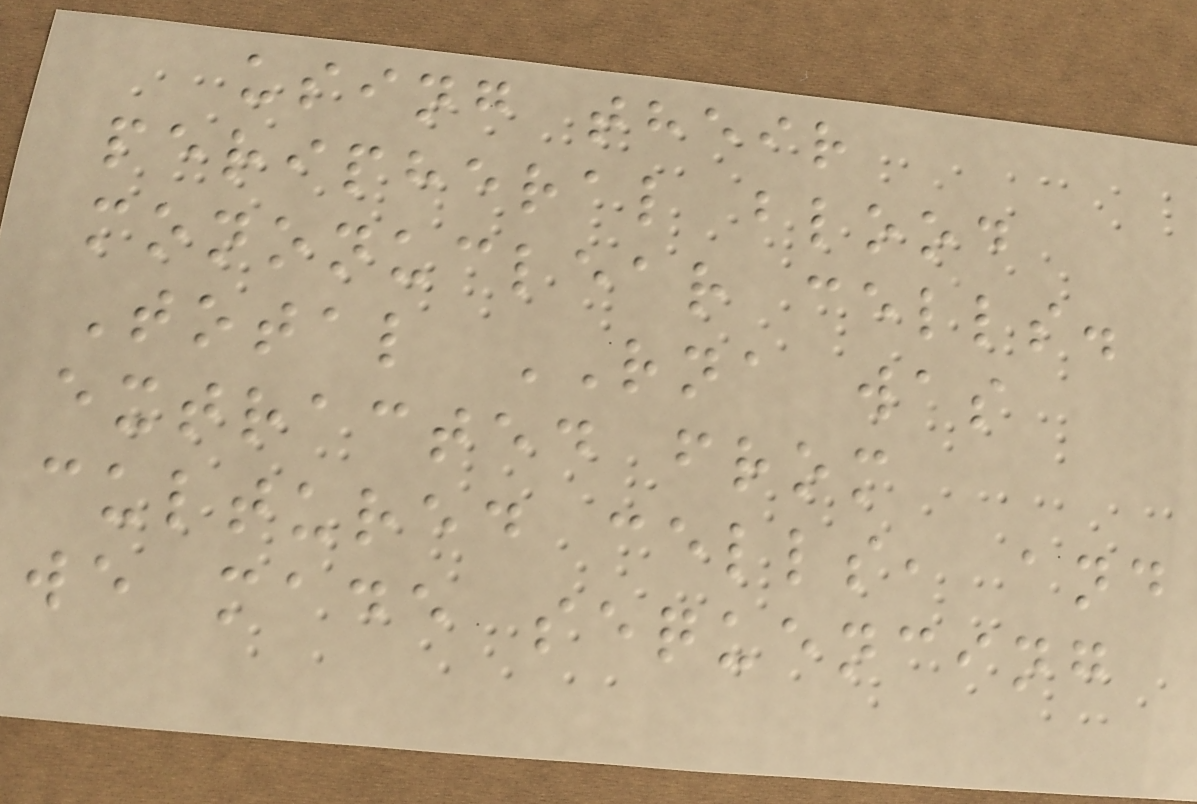using their
peripheral blood
mononuclear cells.
Total RNA was
extracted from
cultured cells, and
we made sequencing
